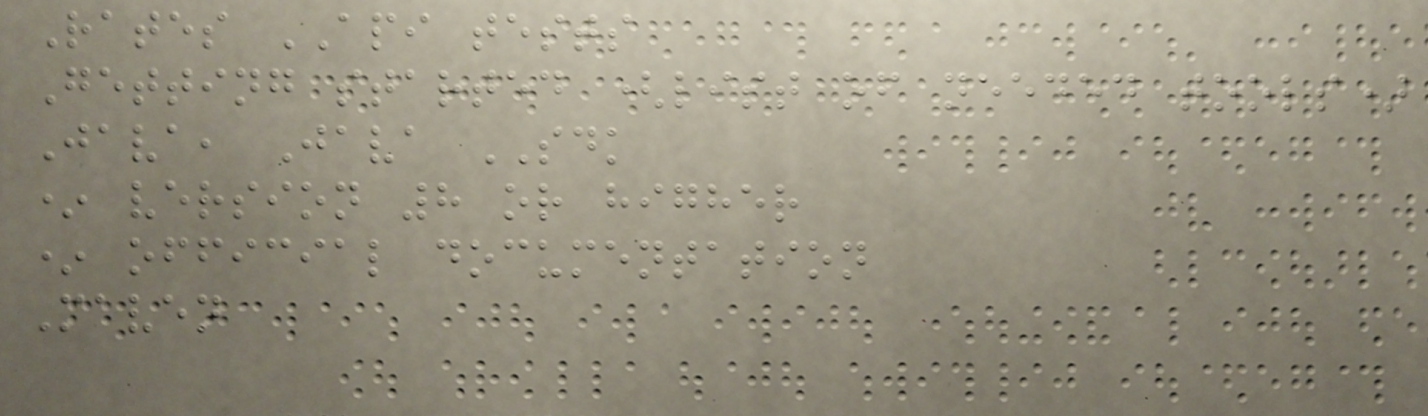Rates API tests
Getting started (list of needed tools)
Java, Java SDK
* version 8 or higher
* official documentation
Maven
